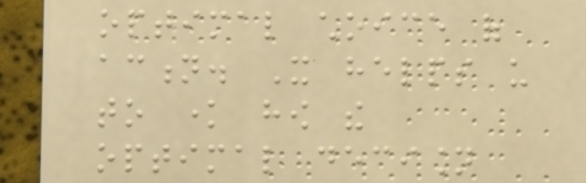optimal choice of
action. It helps us
to know how the
optimal decision
